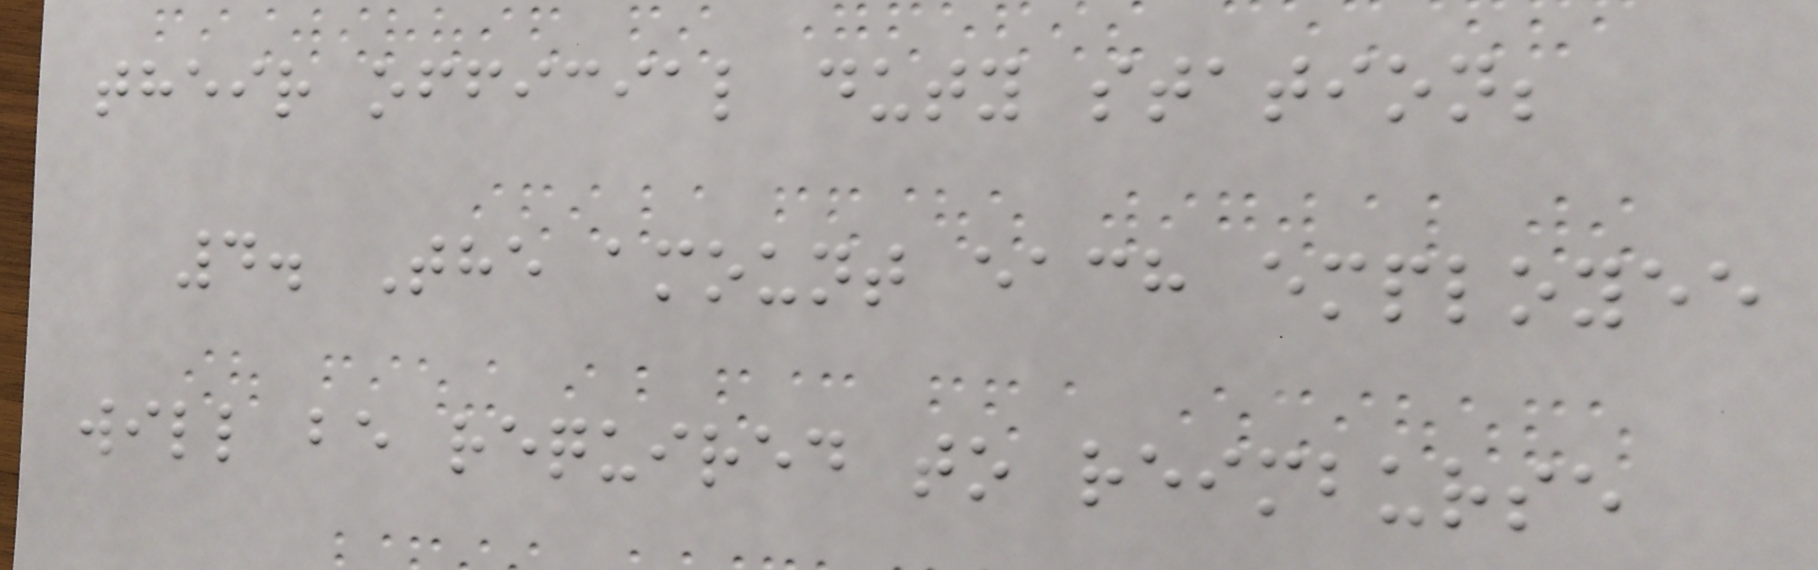their official duty station;
4. The amount each employee
will be required to reimburse
